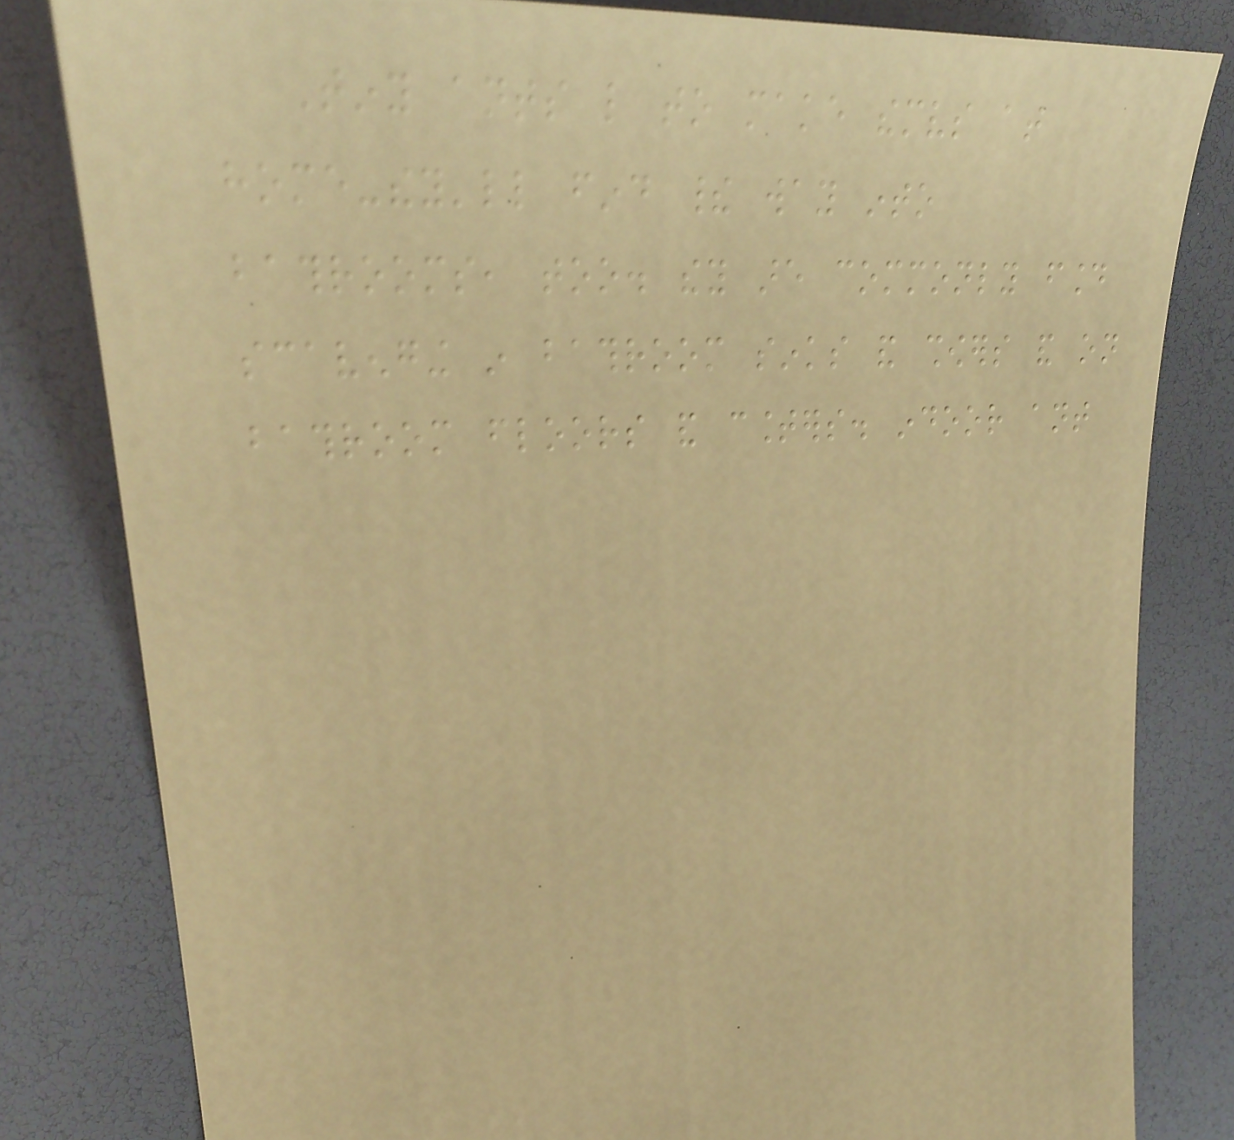Tiny ants like to make themselves at
home-they'll find their way into
bathrooms, too. they are commonly found
scavenging in bathroom sinks and showers and on
bathroom floors and counters. indoor ant
